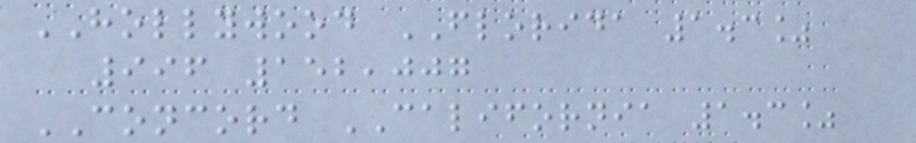HOLLYWOOD FLORIDA 1.3%
996 152,007
CONCORD CALIFORNIA 1.3%
